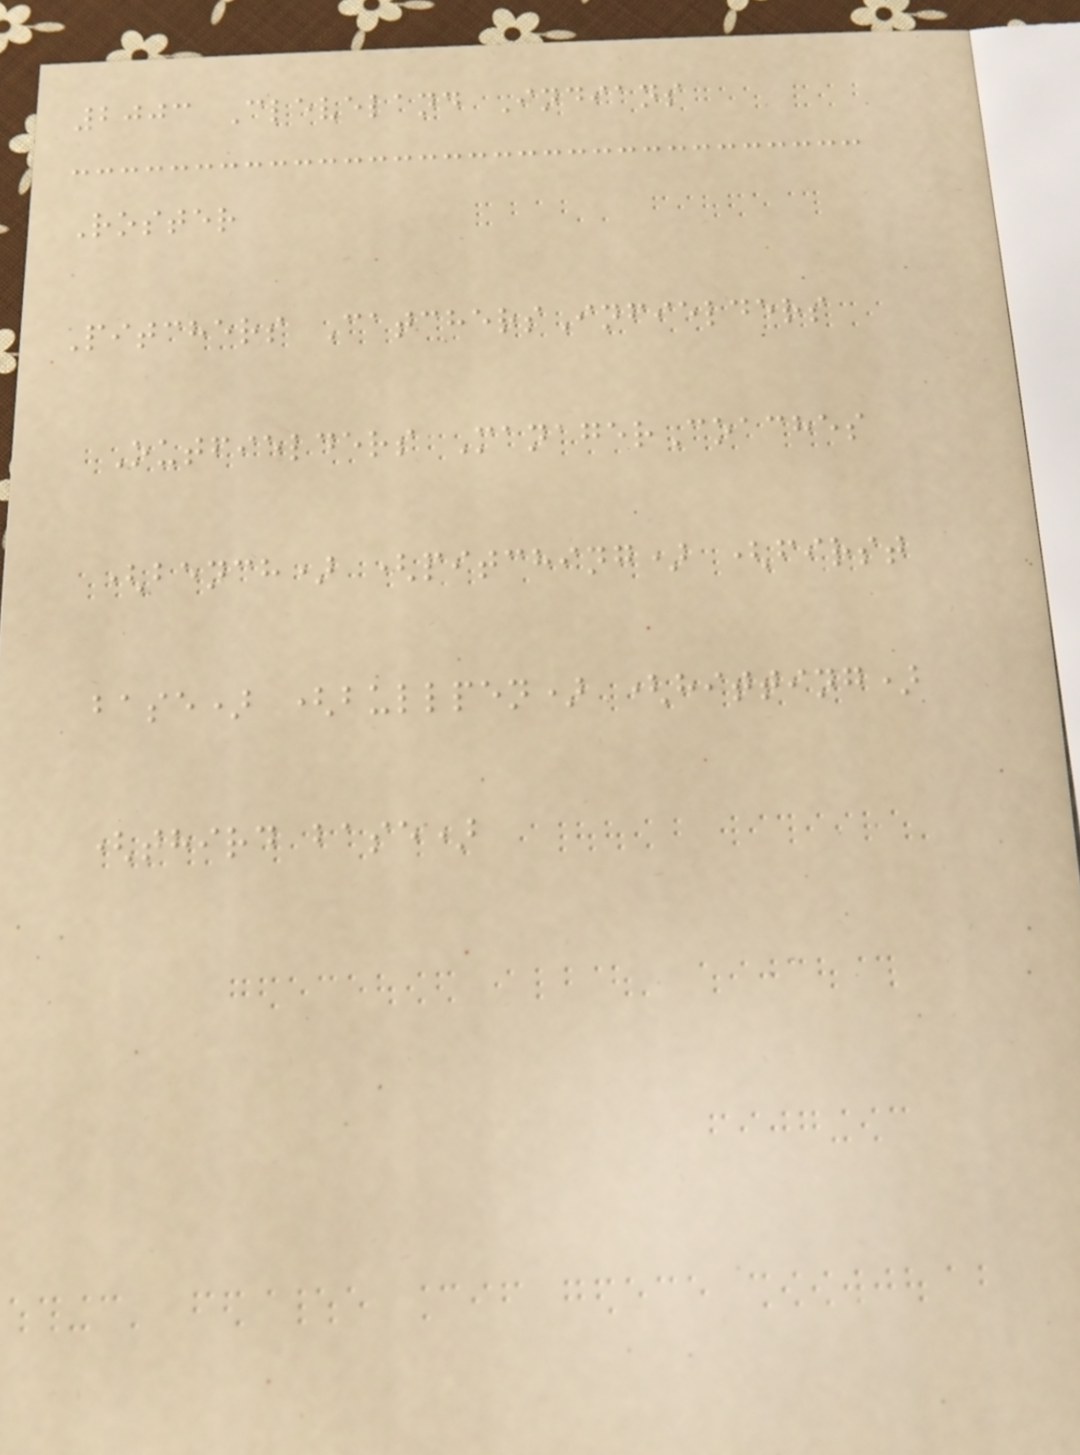2003 Cleveland Indians
Roster
Pitchers CatchersInfielders
Outfielders ManagerCoaches
(bench) (pitching) (first
base) (bullpen) (hitting)
(third base)
